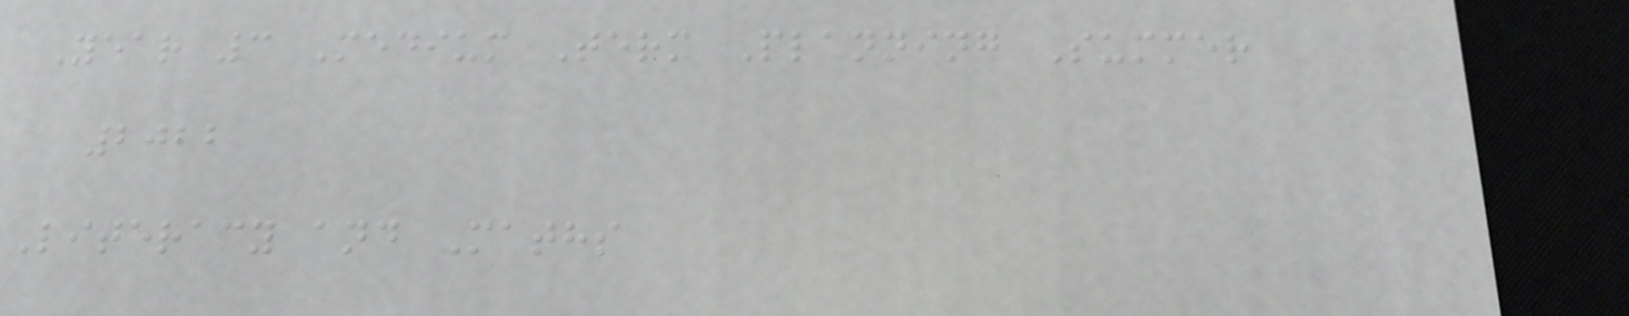Year 3 Medium Term Planning Summer
2022
Literacy and Maths
